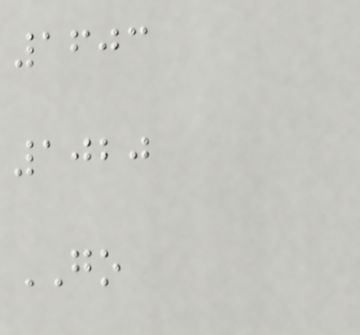1603
1020
GO
